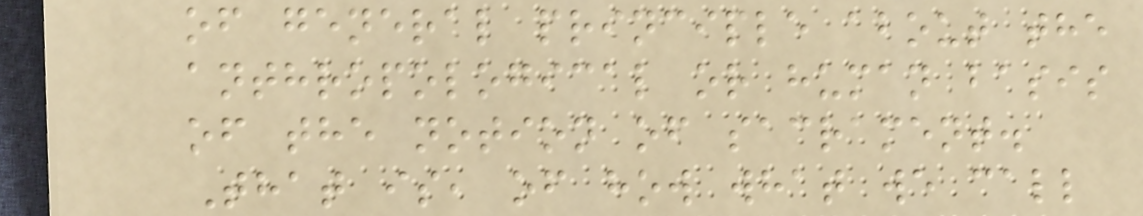of general principle about the
anthropological or human basis
of the notion of sacrament.
That is, of how what we call
